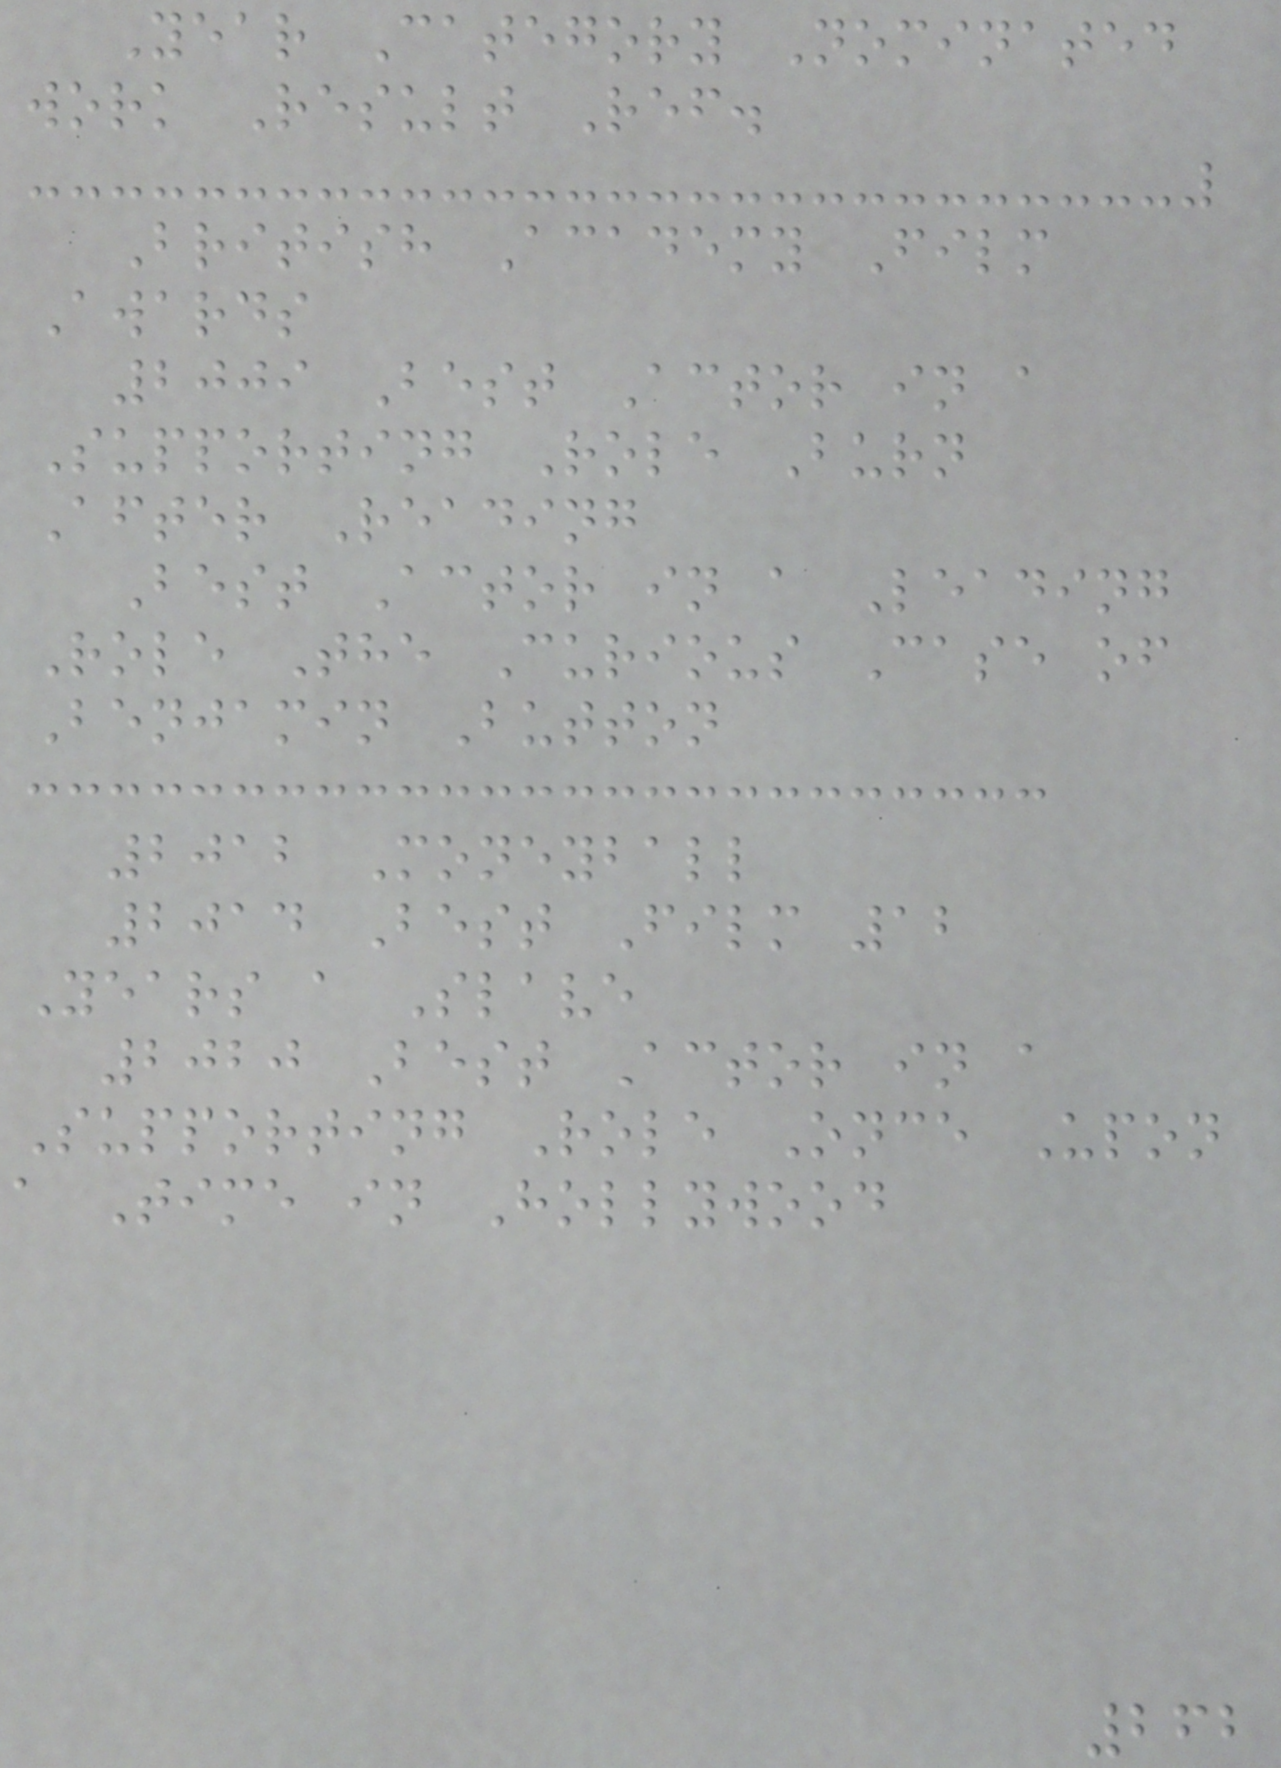Year Category Nominated
work Result Ref.
British Academy Film
Awards
2009 Best Actor in a
Supporting Role Burn
After Reading
Best Actor in a Leading
Role The Curious Case of
Benjamin Button
2012 Moneyball
2014 Best Film 12
Years a Slave
2020 Best Actor in a
Supporting Role Once Upon
a Time in Hollywood
262
